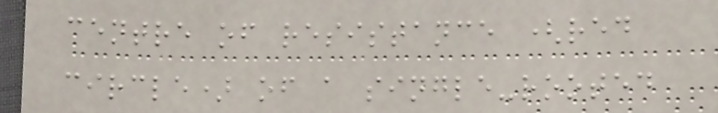centre of resistance (red
circle) of a single-rooted
